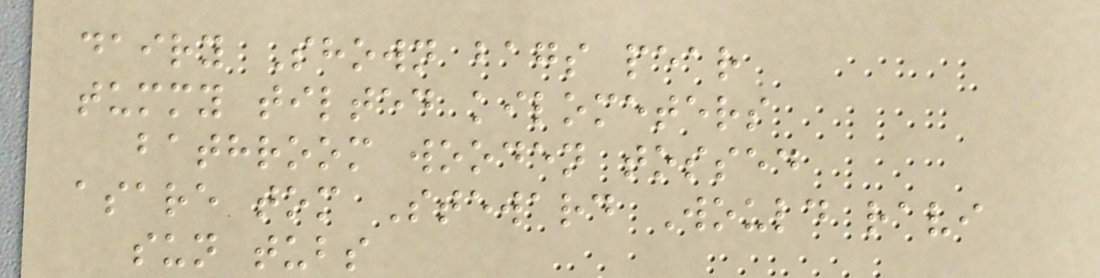dairy Shown bags pear
tummy tilted kilometers
bathroom wooden tossed
asare tom Steward Would ravi
sun tubs
